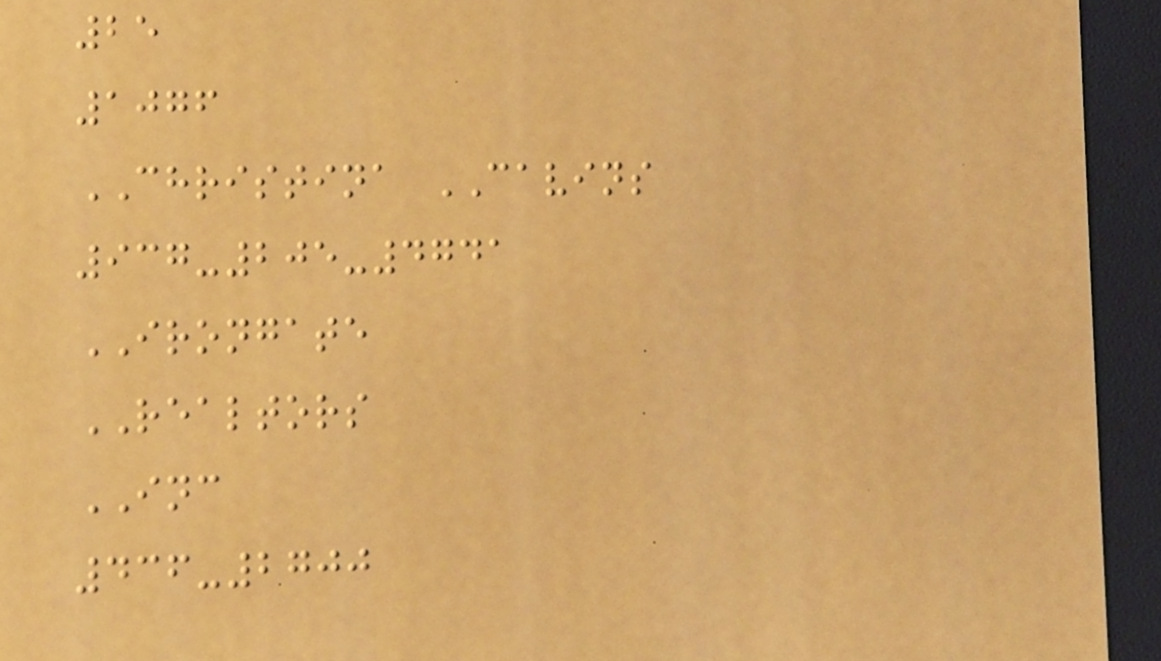25
1076
CHRISTINA CAVINS
937-205-4741
IRONGATE
REALTORS
INC
436-2700
